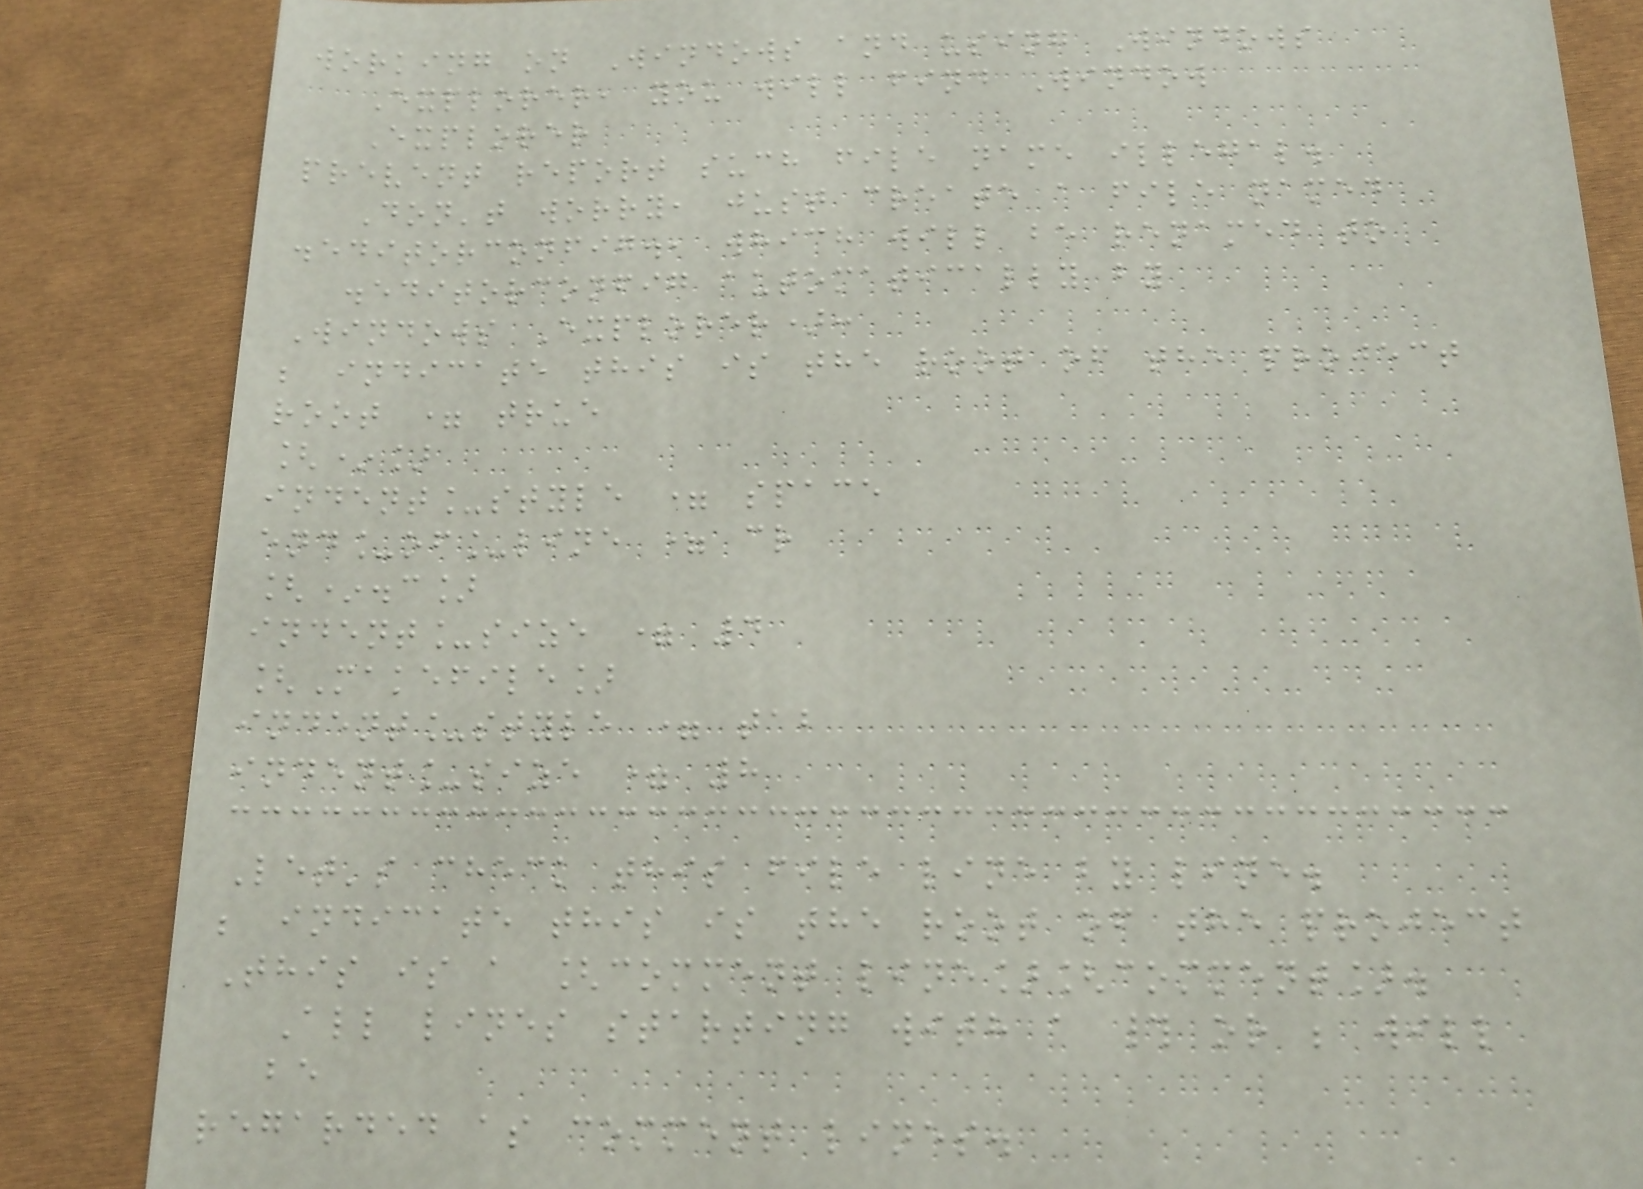working on Windows and using Windows
Explorer, you will find Window
Explorer
prevent report such file name illegal.
Don't worry, just create a file named
.editorconfig., which will be renamed to
.editorconfig automatically by
Windows Explorer):
; indicate this is the root of the project
root = true
[*]
indent_style = space
end_of_line = cr
[*.c]
indent_size = 4
[Makefile]
indent_style = tab
indent_size = 8
Let's check this file line by line.
; indicate this is the root of the project
This is a [comment line][comment].
All lines starting with a # or ; will
be
regarded as comment lines.
